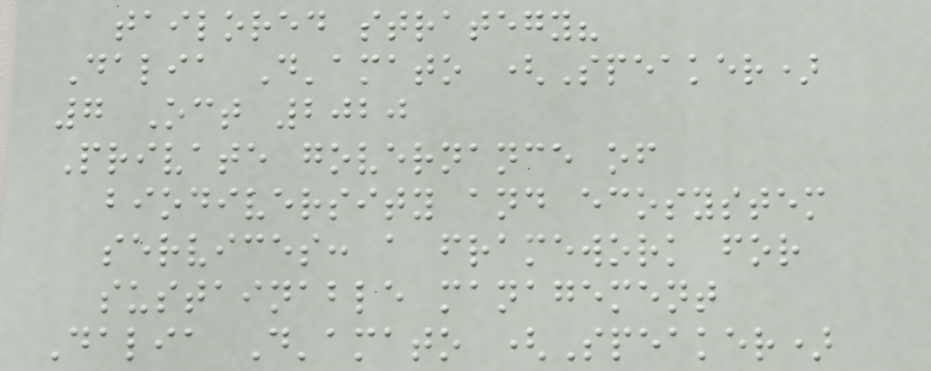tailored strategy?
Dalia D'amato (Speaker)
7 Oct 2020
Private governance of
biodiversity and ecosystem
services: a framework for
sustainable management
Dalia D'amato (Speaker)
